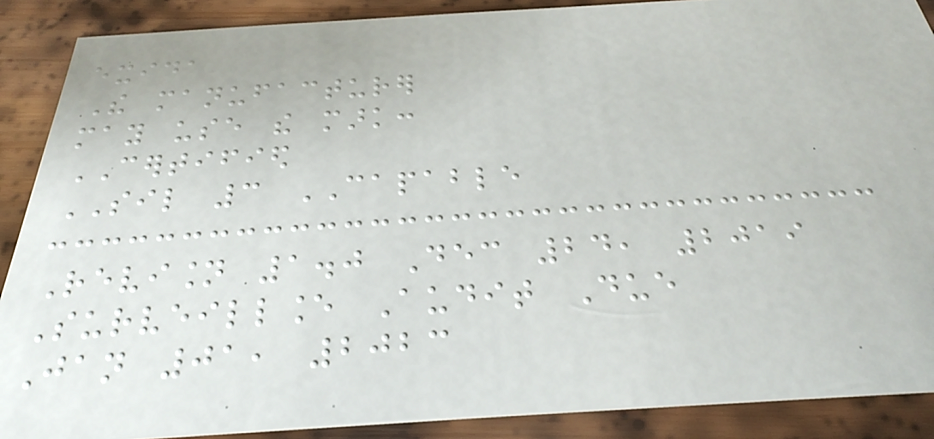exida
The manufacturer
may use the mark:
CERTIFIED
SIL 3 CAPABLE
Revision 1.0 Dec 24, 2019
Surveillance Audit Due
Jan 01, 2023
